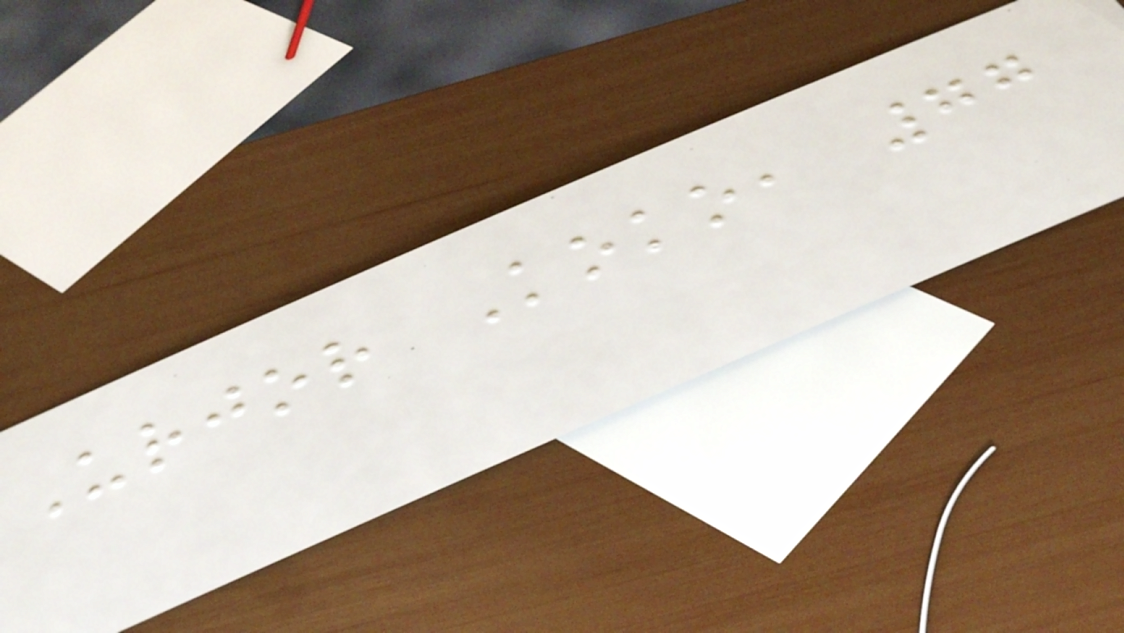Urjor Koko, 77
